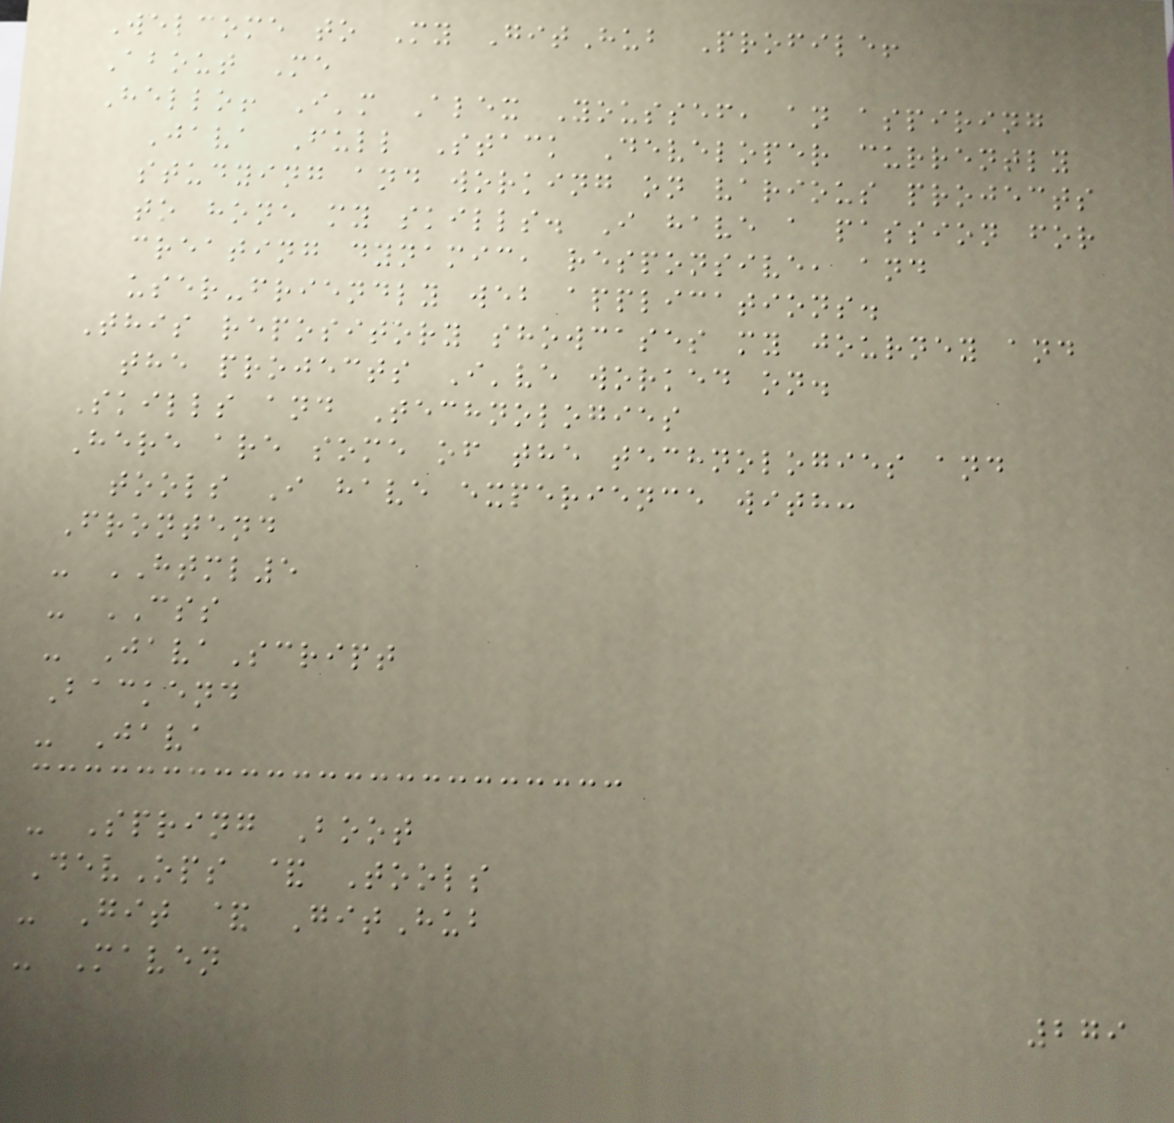Welcome to My GitHub Profile!
About Me
Hello! I'm Alex Youssef, an aspiring
Java Full Stack Developer currently
studying and working on various projects
to hone my skills. I have a passion for
creating dynamic, responsive, and
user-friendly web applications.
This repository showcases my journey and
the projects I've worked on.
Skills and Technologies
Here are some of the technologies and
tools I have experience with:
Frontend
- HTML5
- CSS
- JavaScript
Backend
- Java
- Spring Boot
DevOps & Tools
- Git & GitHub
- Maven
279
